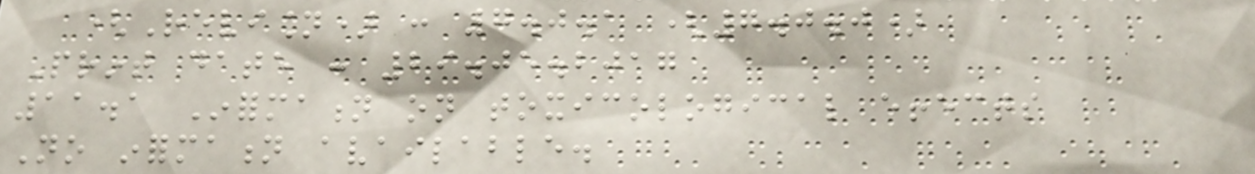(Revision) : 7.0.1 (7.0.0)
Print date : 29.05.2017
11.1 Information on toxicological effects
No information available.
